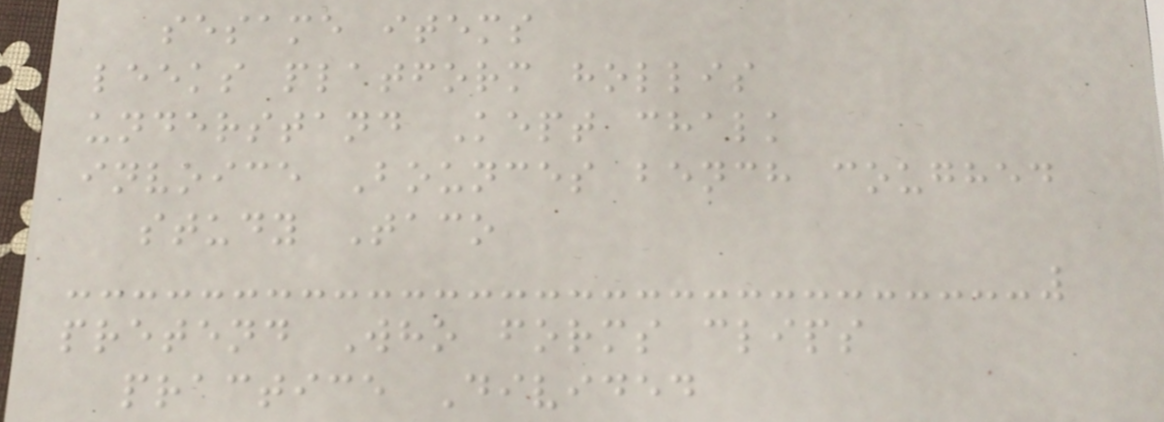sesame items
leeks platform hollis
understand Kept chalk
invoice Bounces bench coughed
study Taco
pretend Who forms clips
practice Divided
